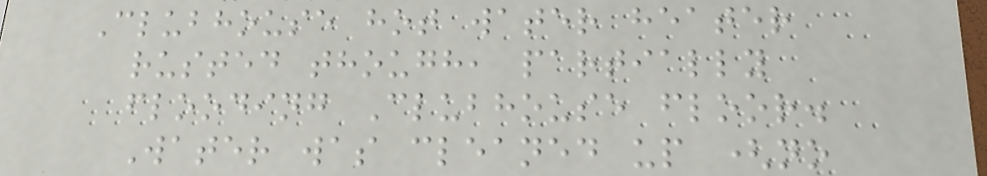Clubhouse hot water heater
rusted though, partially
flooding Clubhouse floor.
Water was cleaned up (no
